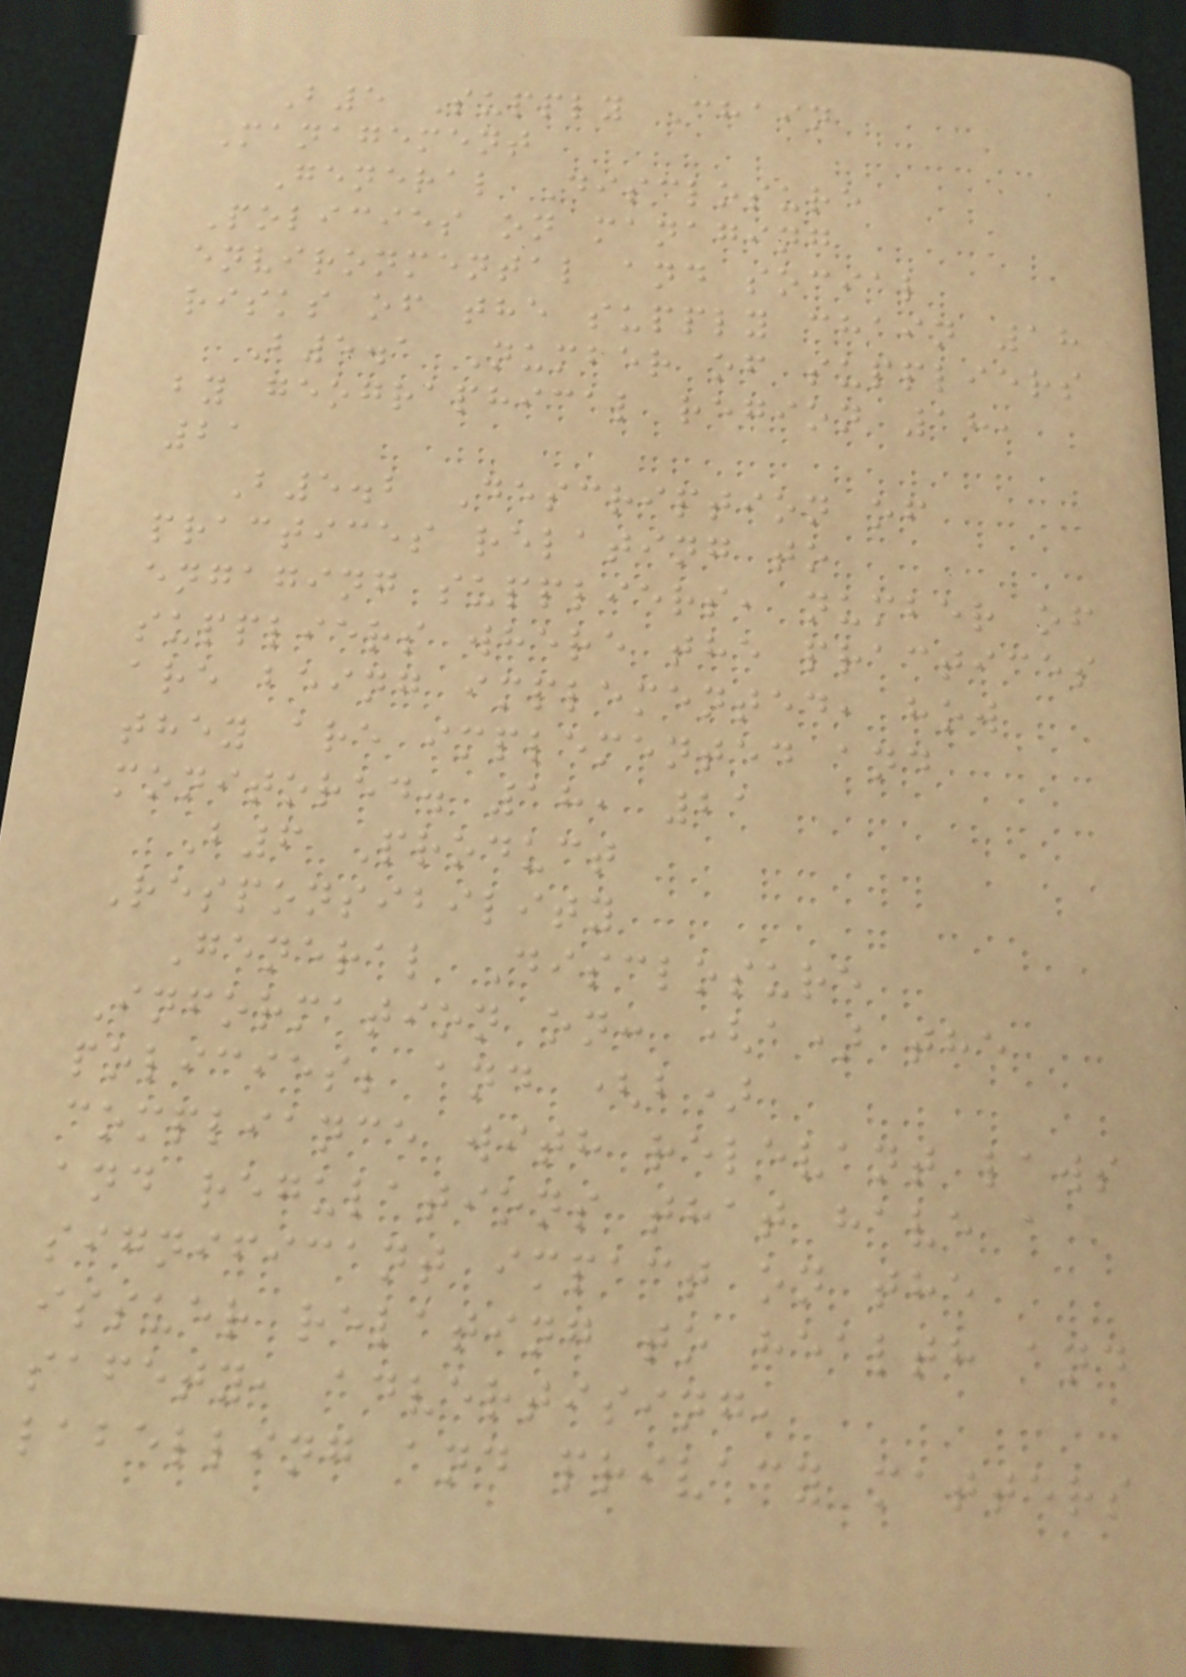B5 Supply Chain
Management
General Disclosure
Policies on managing
environmental and social
risks of the supply chain 18
B5.1 Number of suppliers
by geographical region 18,
21
B5.2 Description of
practices relating to
engaging suppliers, number of
suppliers where the practices
are being implemented, how
they are implemented and
monitored. 18, 21
B6 Product
Responsibility
General Disclosure
Information on: (a) the
policies; and (b)
compliance with relevant laws
and regulations that have a
significant impact on the
issuer relating to health and
safety, advertising,
labelling and privacy matters
